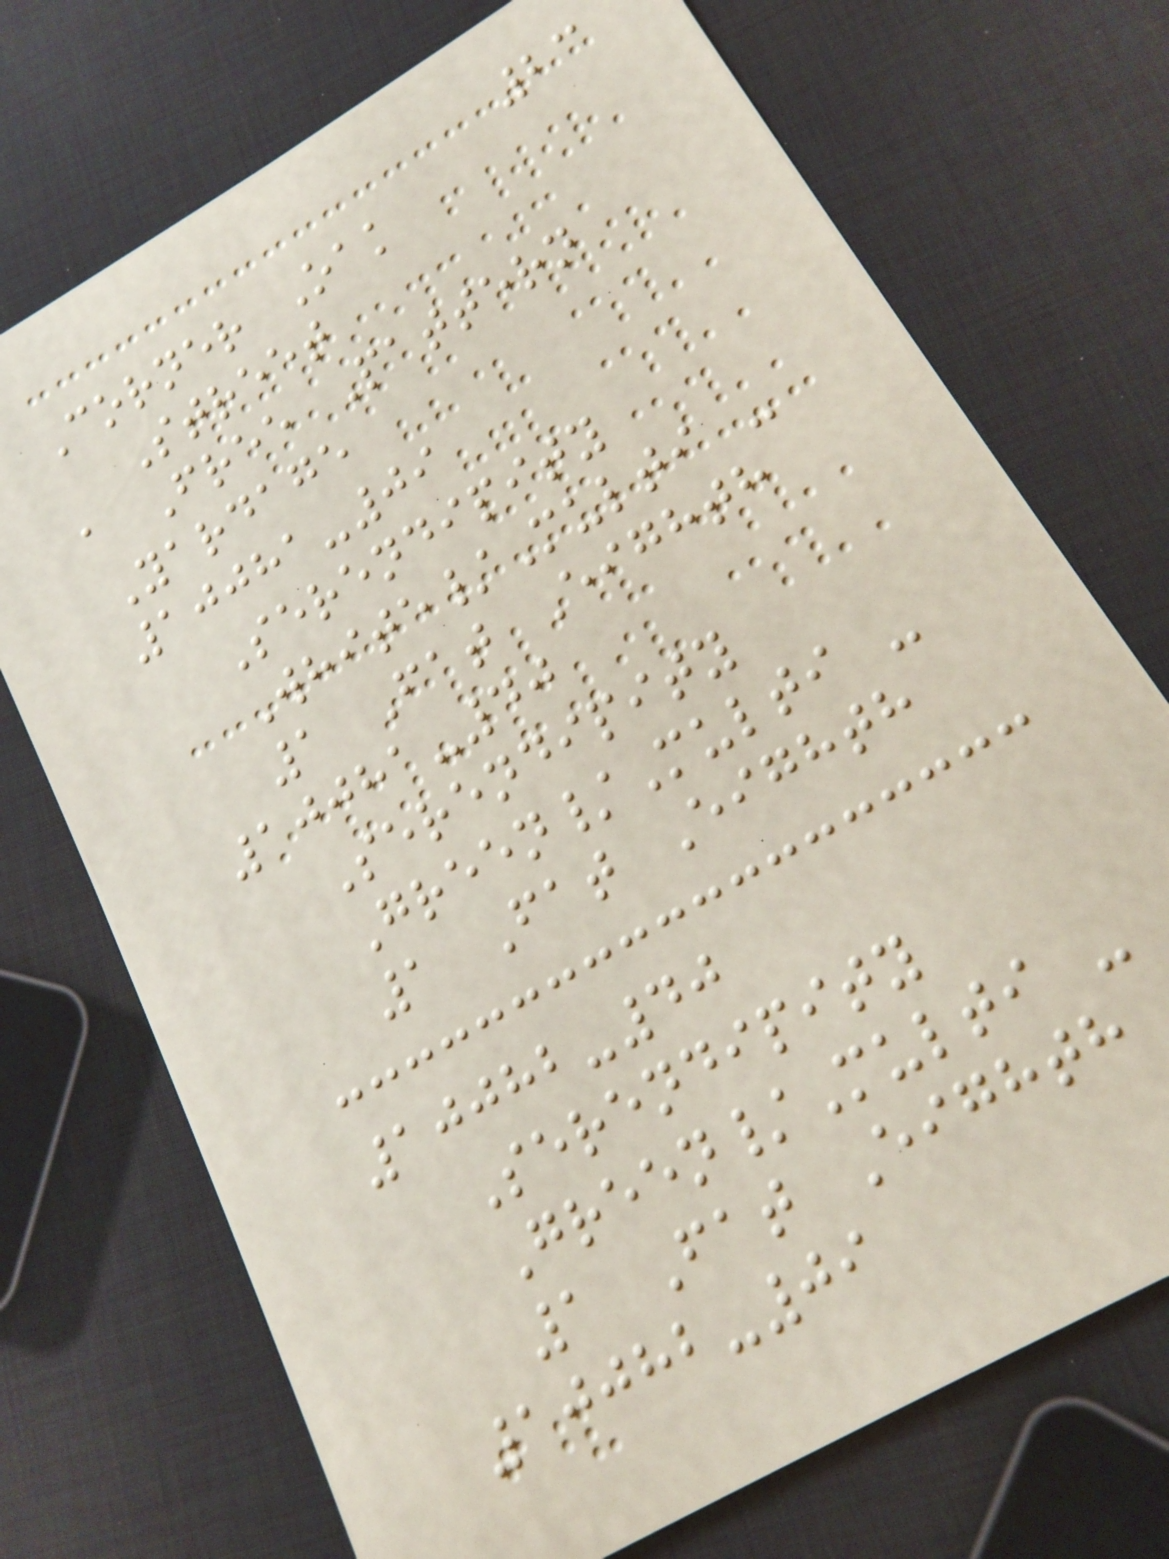23
Corner Oak
Street
a Free Pattern
Yardage
10081-09
Serendipity
White/Multi -
1 Fat Eighth
10081-40
Serendipity
Green/Multi -
1 Fat Eighth
10082-40
Serendipity
Green/Multi -
1 Fat Eighth
10082-09
